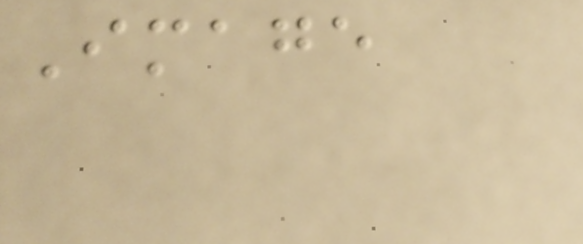Image
